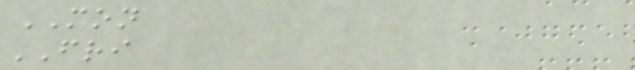MON
FRI
